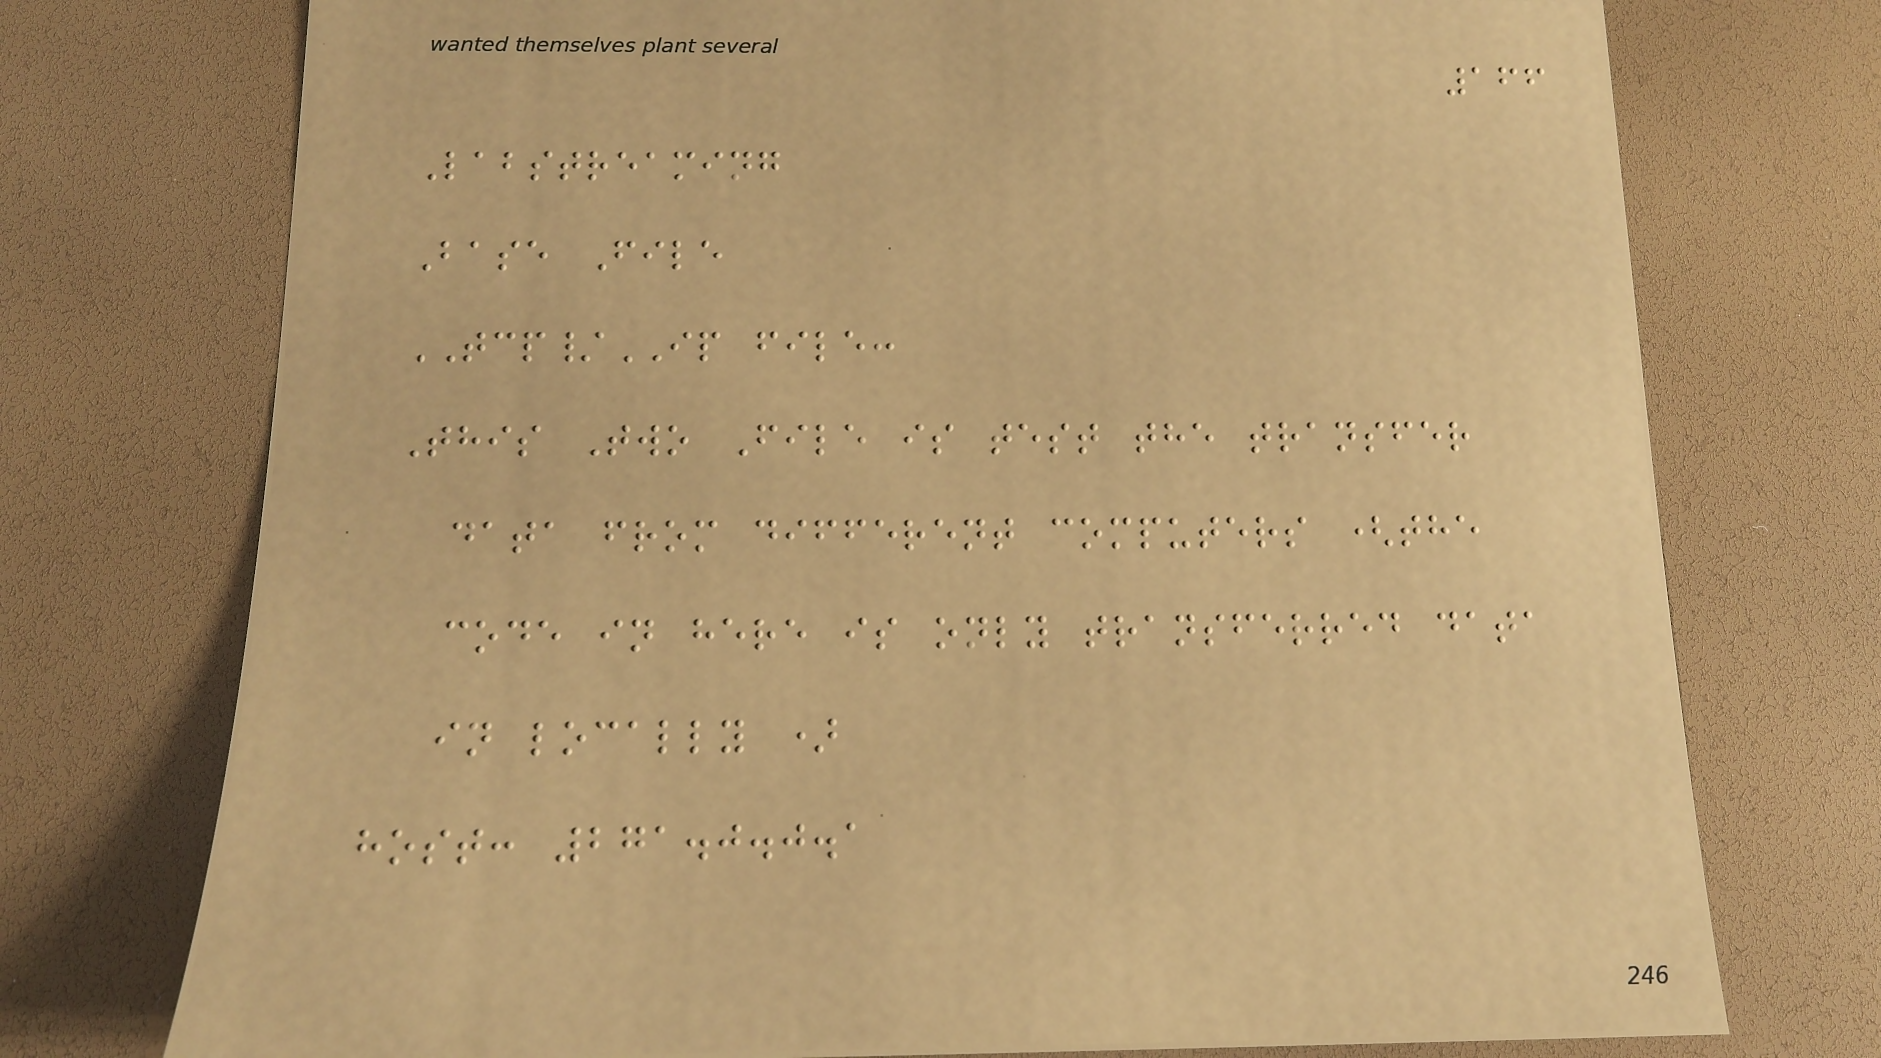166
Labstreaming
Base File
TCP/IP file:
This Two File is test the transfer
data from different computers (the
code in here is only transferred data
in locally )
host: 271.0.0.1
